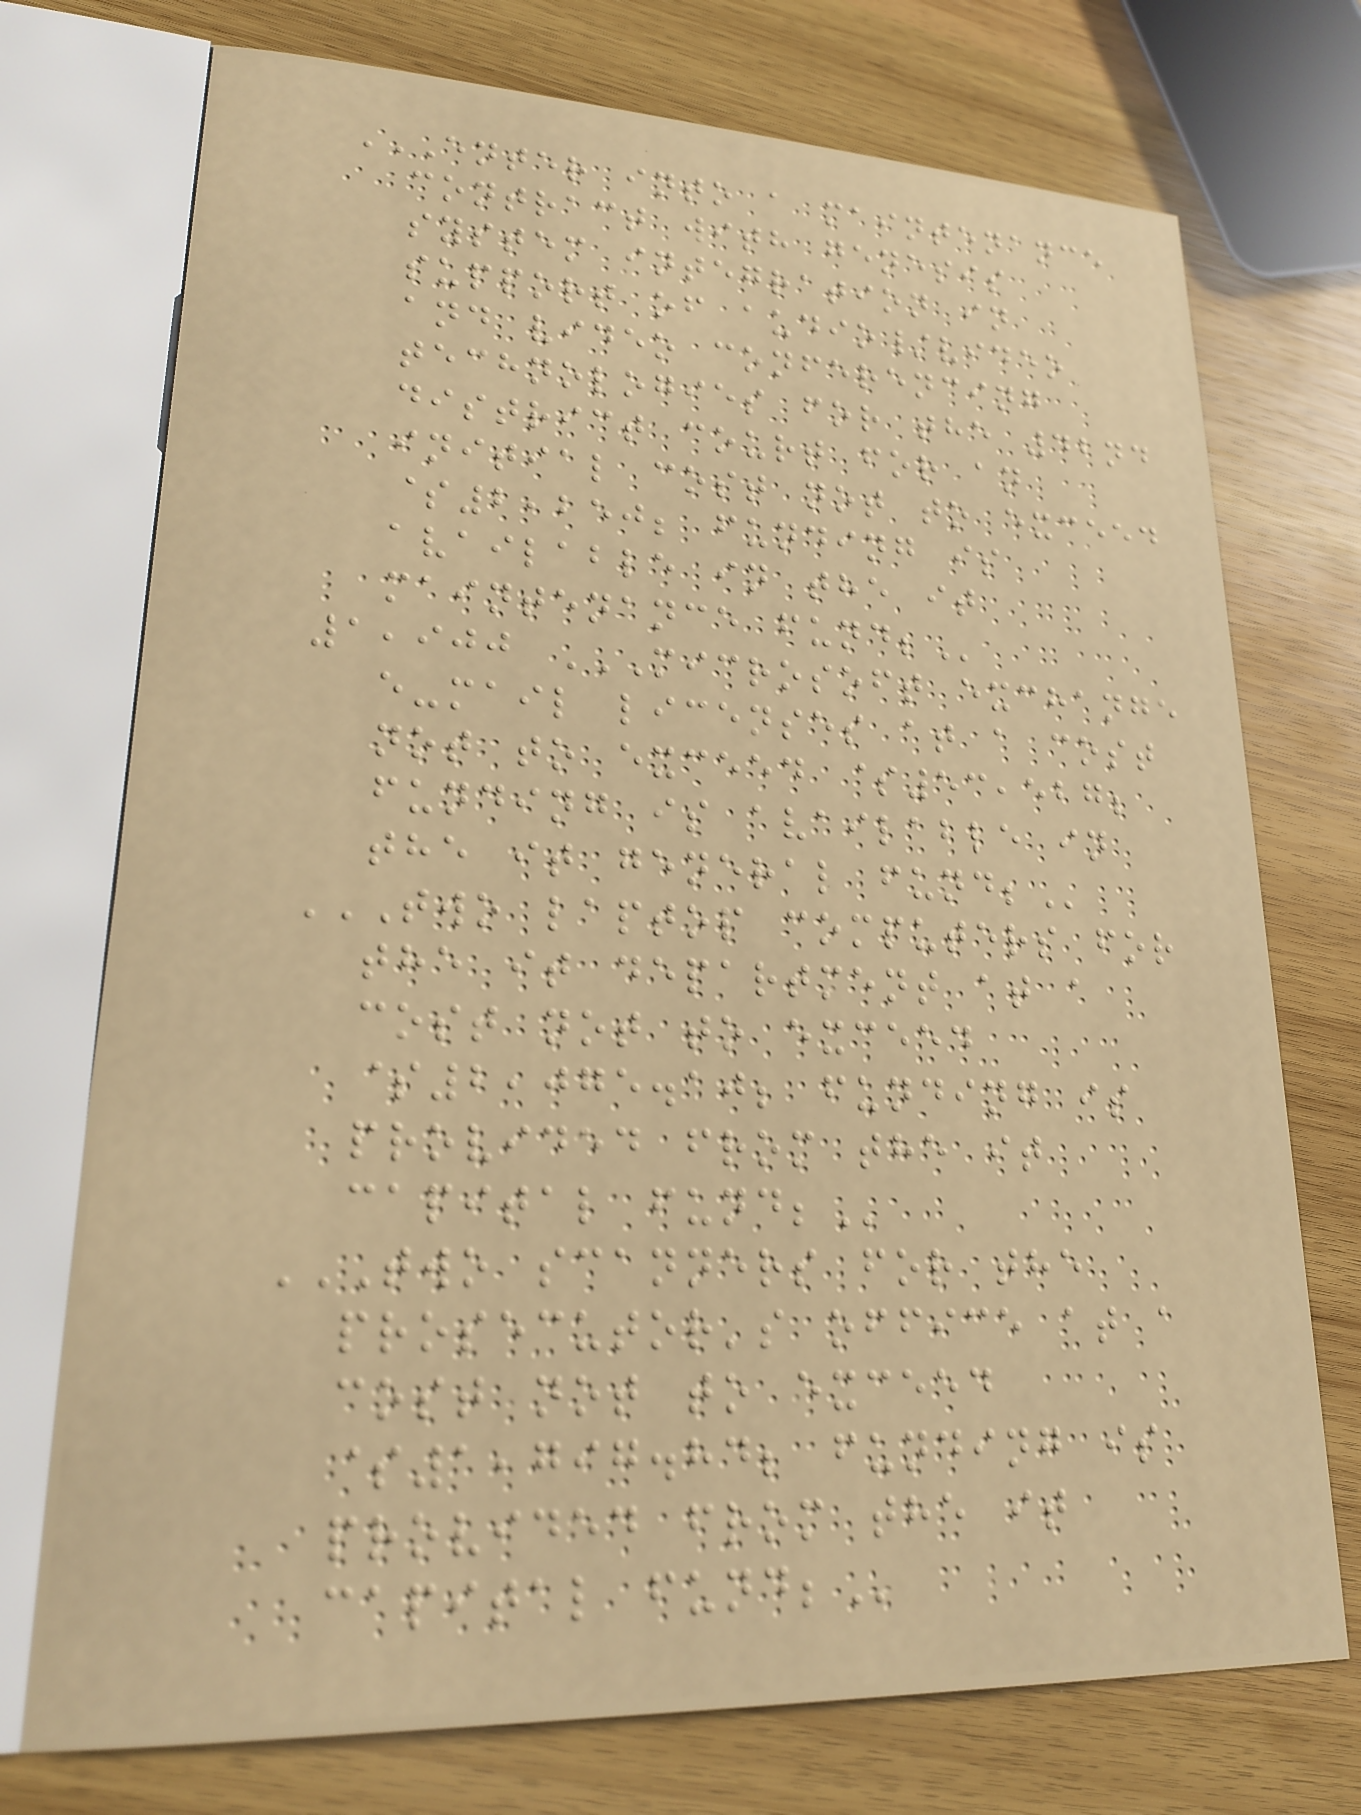ENTER INTO A MAINTENANCE
CONTRACT WITH GENESIS
SYSTEM INTEGRATION IN
SUPPORT OF AUDIO/VIDEO
AND VIDEO CONFERENCING
TECHNOLOGIES FOR THE 42ND
DISTRICT COURT FOR AN
INITIAL COST NOT TO EXCEED
$2,250; FUNDING IS
AVAILABLE IN THE IT
MAINTENANCE FUND;
1,900 MICROSOFT EXCHANGE
E-MAIL LICENSES AT A COST
NOT TO EXCEED $53,527;
FUNDING IS AVAILABLE IN
THE IT GENERAL FUND;
TWO LAPTOP COMPUTERS FOR
THE IT DEPARTMENT AT A
COST NOT TO EXCEED
$2,075.10; FUNDING IS
PROVIDED FROM THE IT
CAPITAL FUND;
TWO SCANNERS FOR THE
PROSECUTOR'S OFFICE AT A
COST NOT TO EXCEED
$1,797.84; FUNDING IS
PROVIDED FROM THE IT
CAPITAL FUND;
